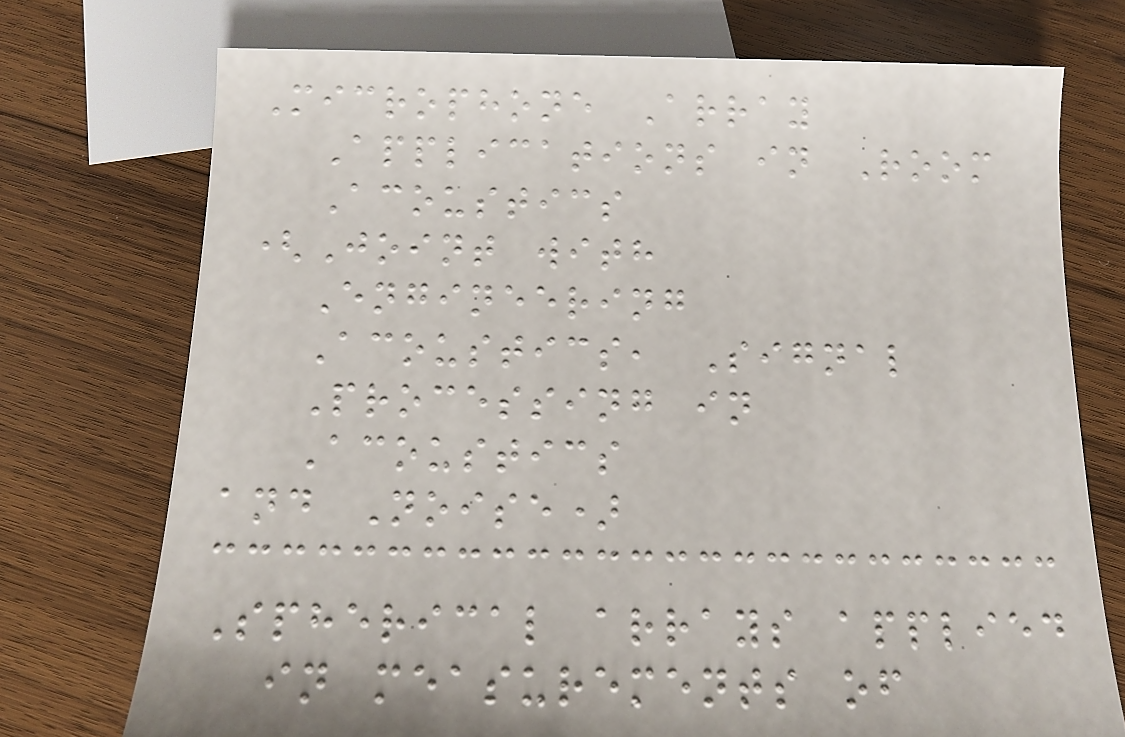Microphone Array
Applications in Room
Acoustics
(Joint with
Engineering
Acoustics, Signal
Processing in
Acoustics
and Noise)
Spherical arrays applied
in measurements of
